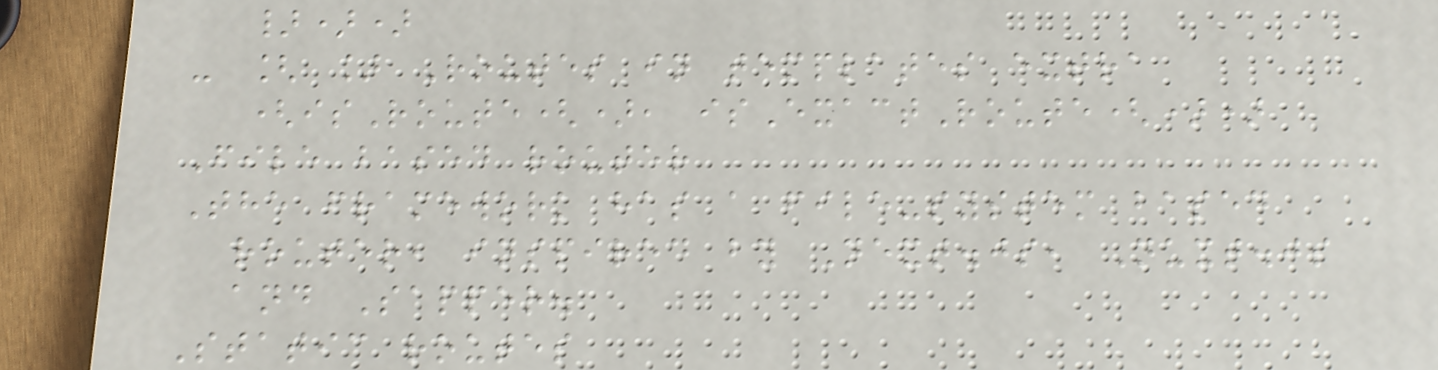}))
- [ ] Routes in templates extra
(isRoute(), isExactRoute())
File based router
The framework has a file-system based
router, inspired by Next.js, Nuxt.js
and Sapper.
Static routes
